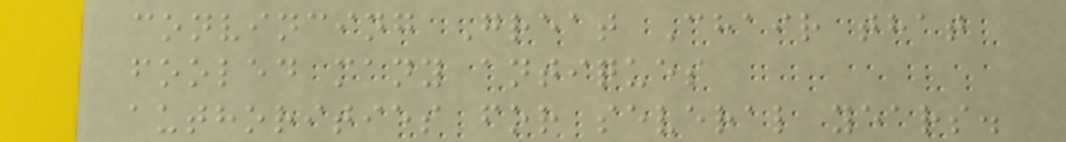convincing Great Chair that
fooled many antiques
authorities for several years.
